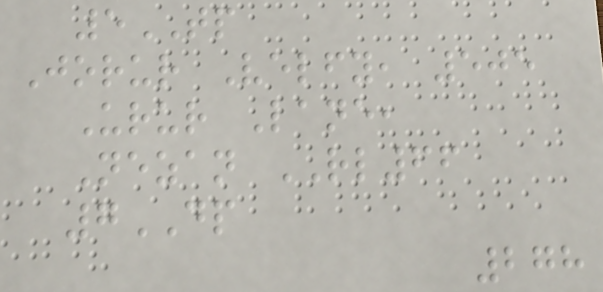5TP
Jorur Velfy, 505
Urur Lane,
Nezan RL66
7DP
278
